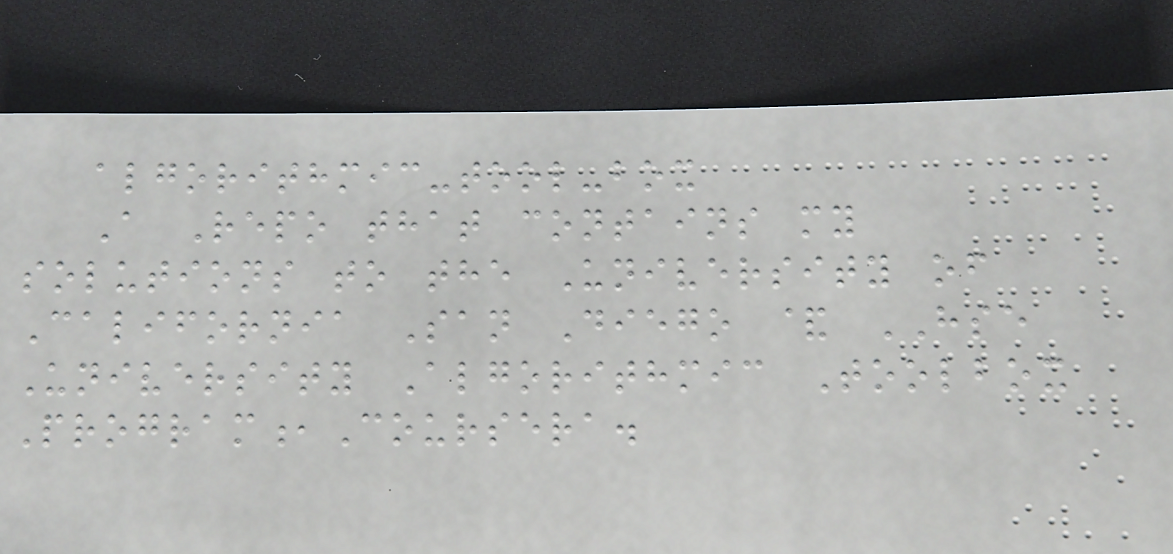algorithmic-tool-box
A Repo that contains my
solutions to the University of
California San Diego & HSE
University Algorithmic Toolbox
Program,Coursera.
